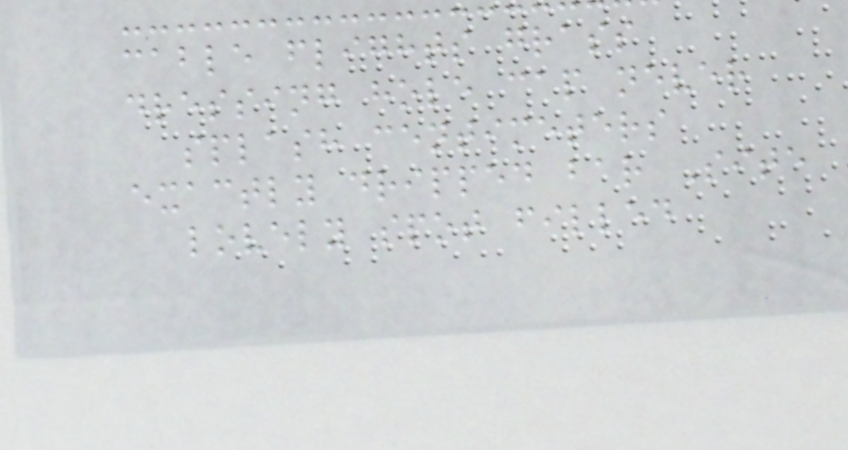cable flights grass
dressing hole cap never
splash centimeters
exactly dripped bar Site
lovely spot filled
